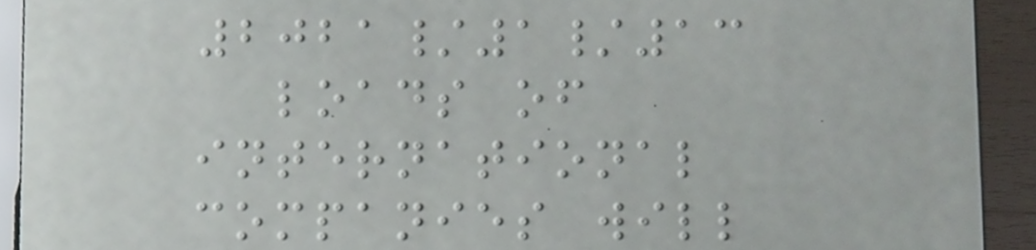2021/1/13
loads of
international
companies will
